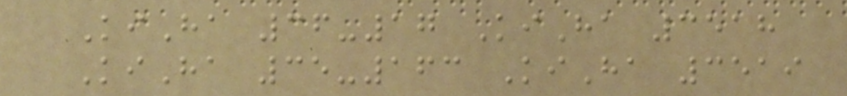KiHa 36-17 KiHa 3518
KiHa 35-163 KiHa 3519
